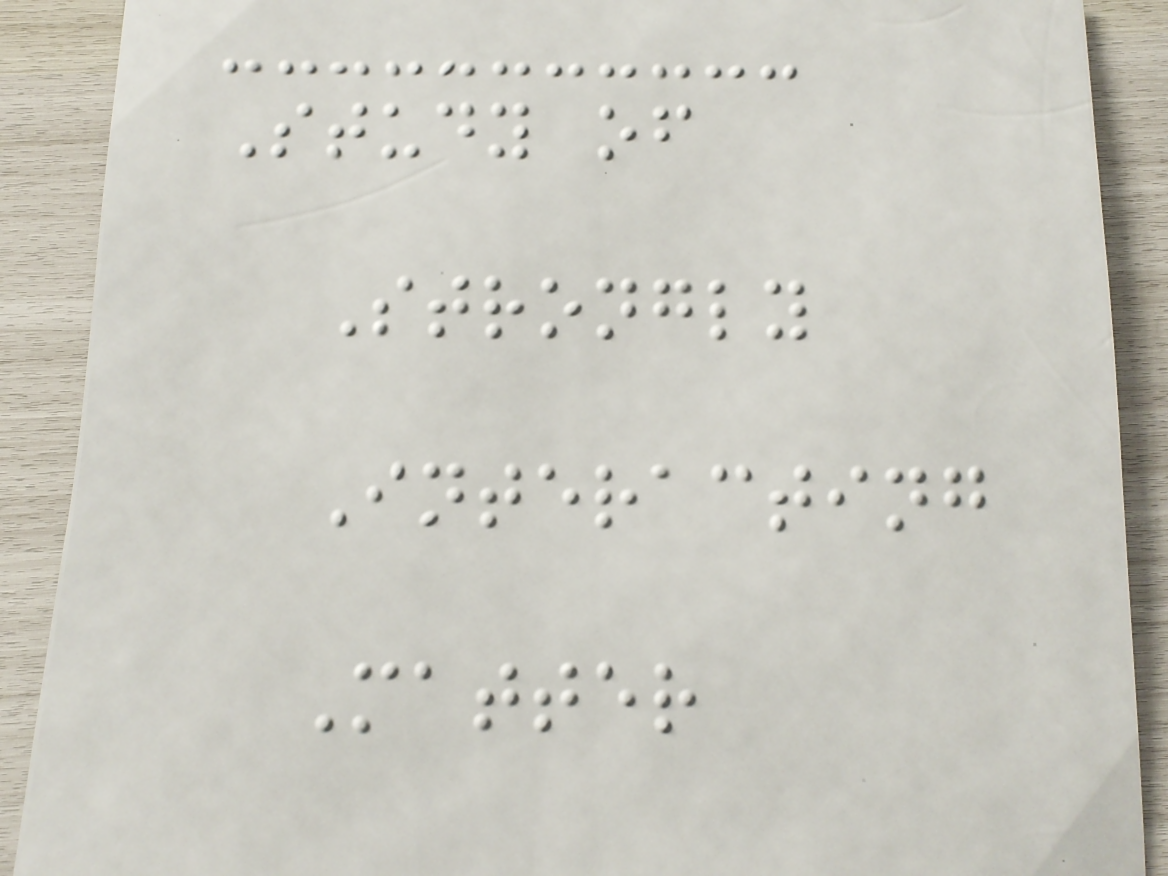Study of
Strongly
Interacting
Matter
